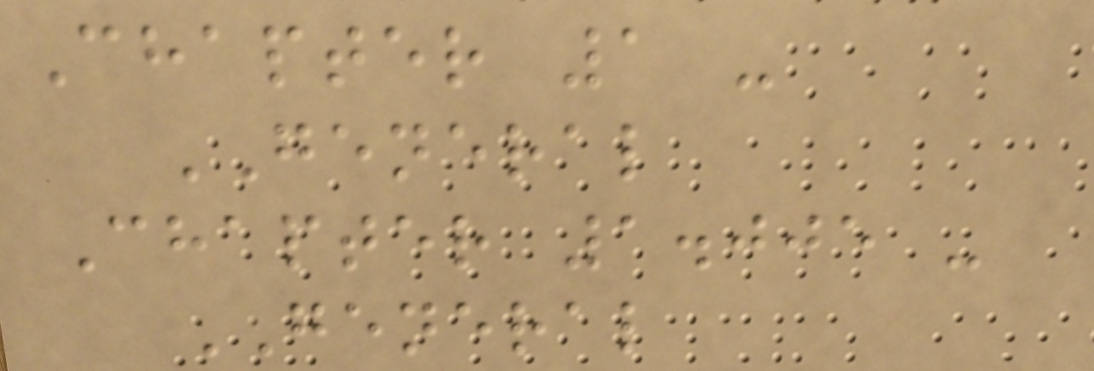Chapter 1 -
GENERAL
Chapter 1.005 -
GENERAL
